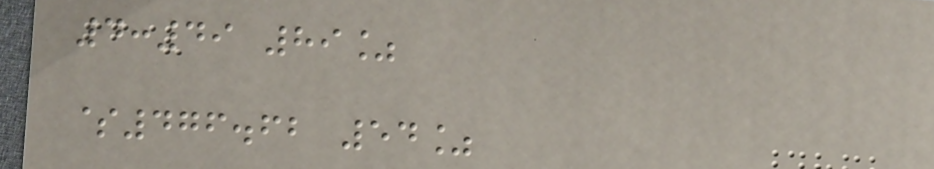4:49 89%
$476.62 54%
